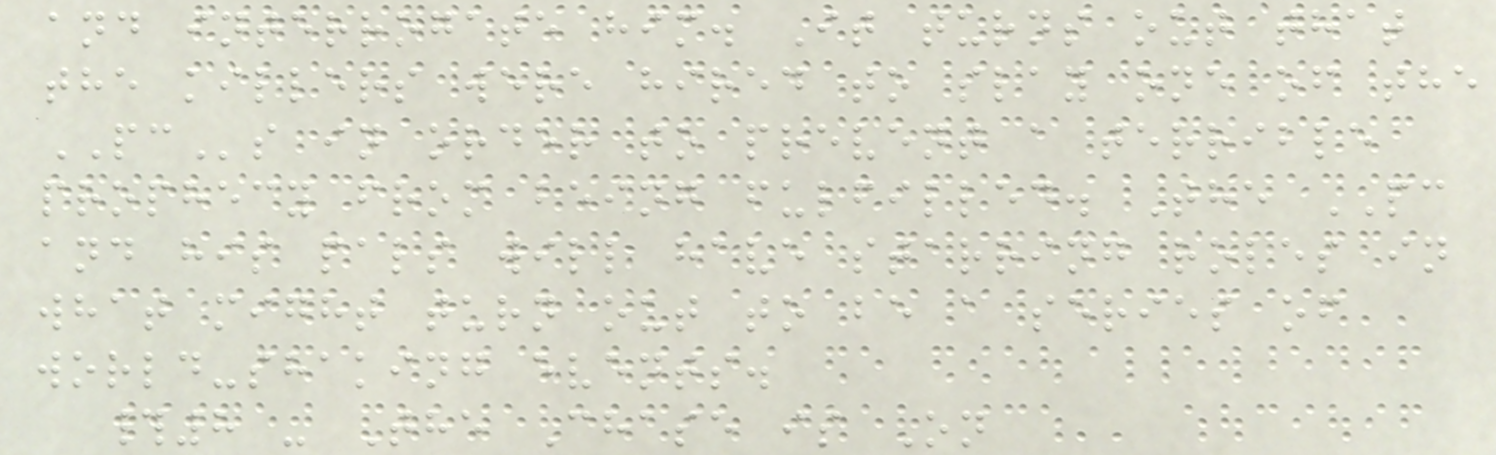and interrogate him. It turns out that
the killers were hired to slay one of the
PCs in order to prevent a terrible
prophecy from being fulfilled. The PC
and his pals will have starring roles in
what might turn out to be a series of
world-shaking events.
#8 - The Chase is On
